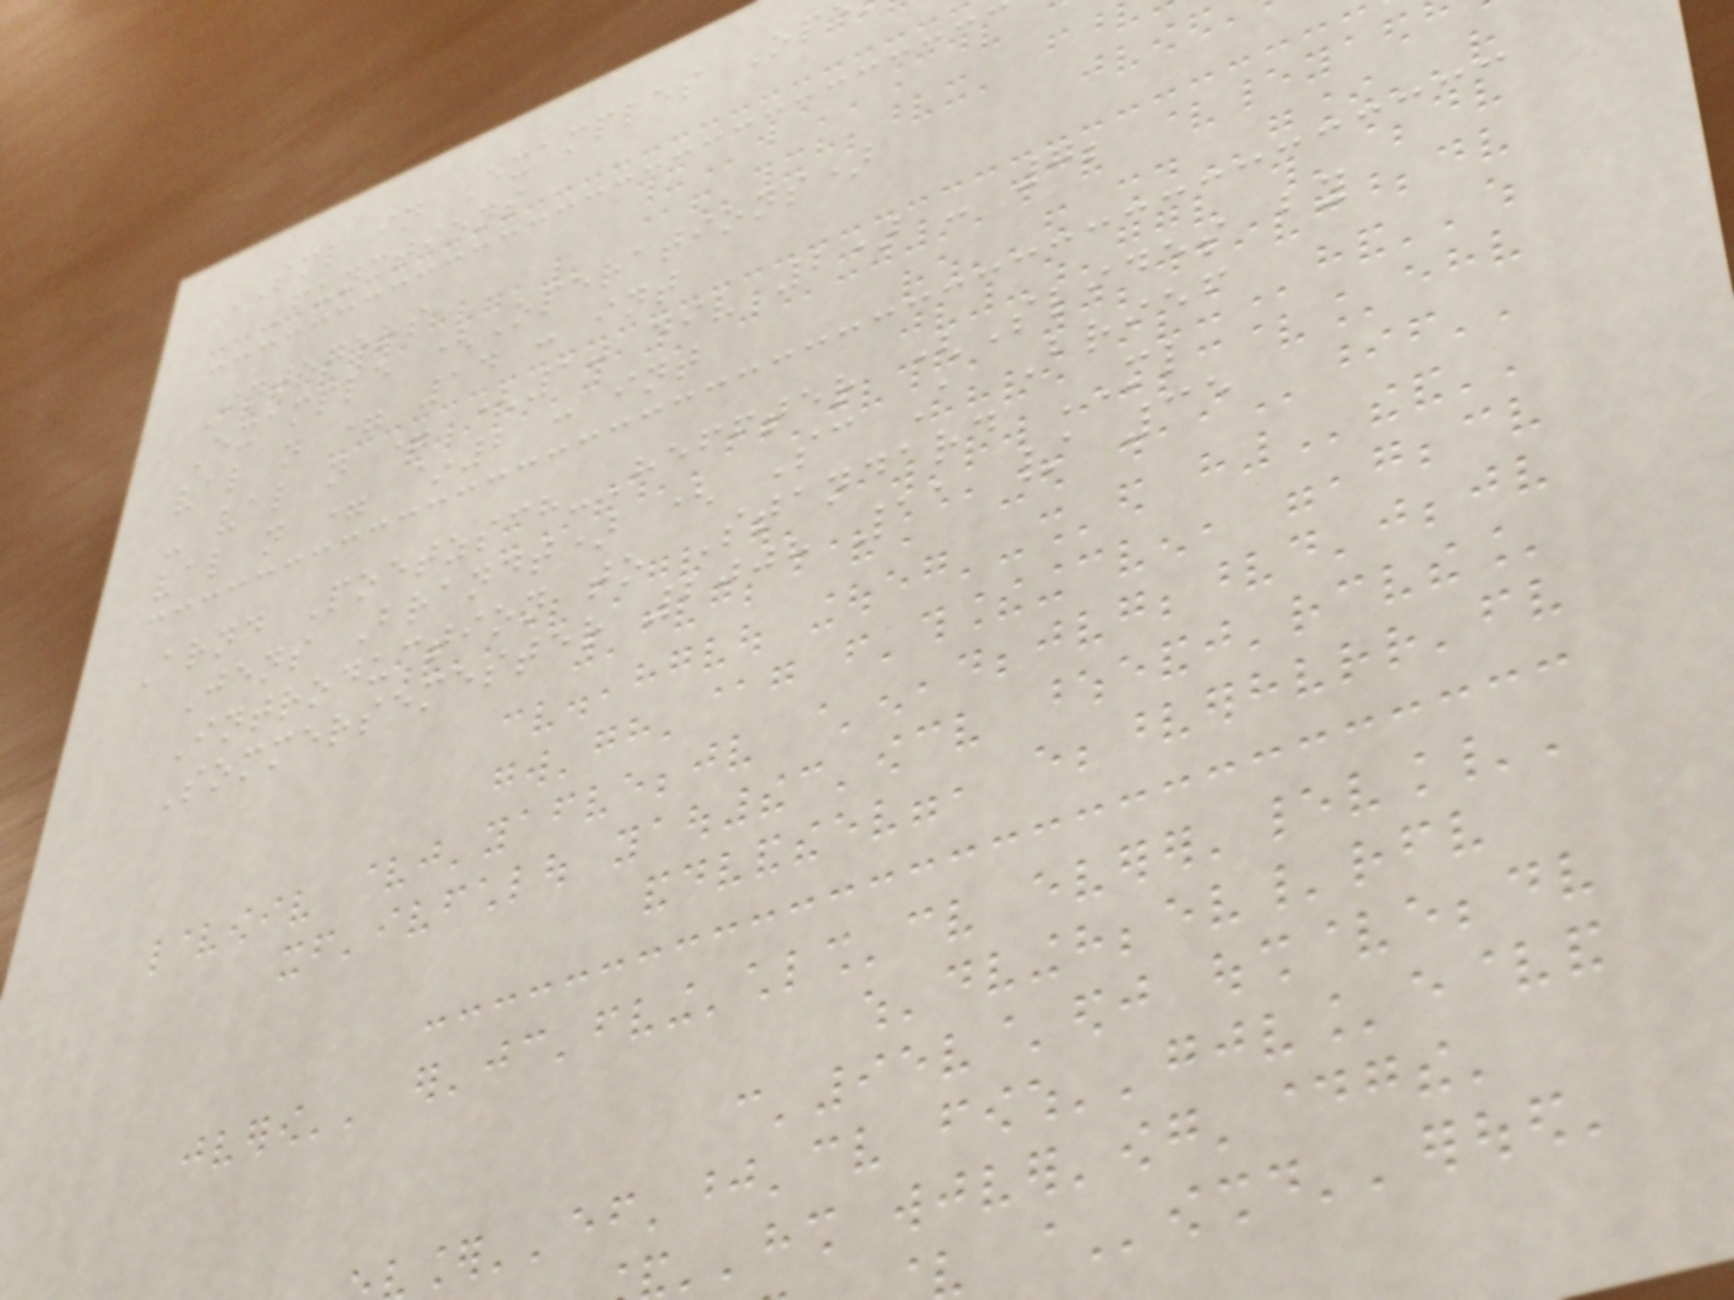SML in Examples Op
Functions
Integers
Example (Operations)
val n = 14 : int
- val n = (10 div 2) - 7;
val n = ~2 : int
Arnd Poetzsch-Heffter (Slides by
Jens Brandt) ( Sc A Brief
Introduction to Standard ML
Sommersemester 2008 11 / 35
